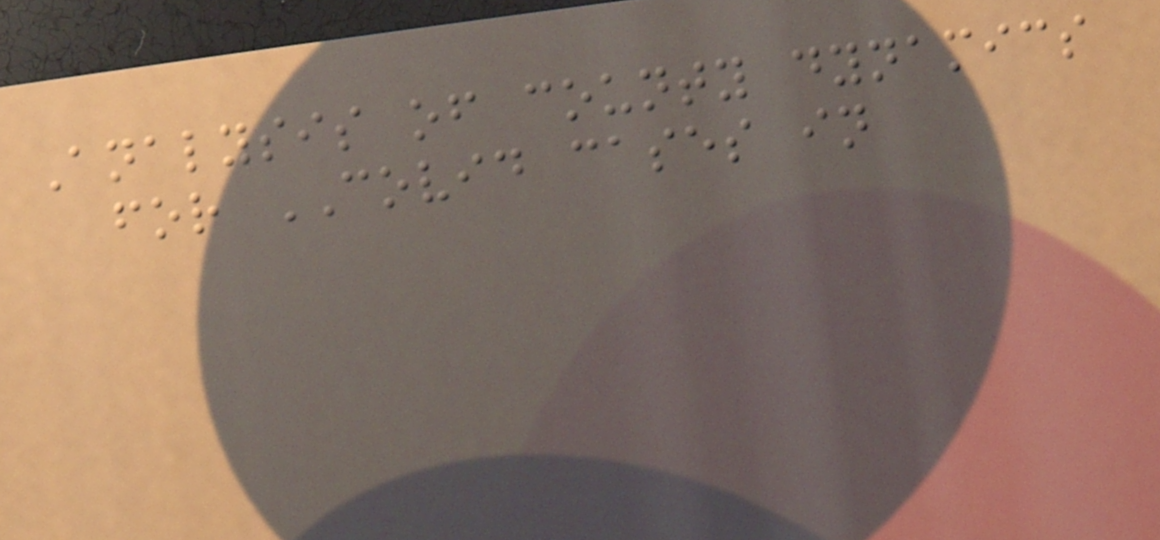Analysis of county dynamics
for COVID cases in
